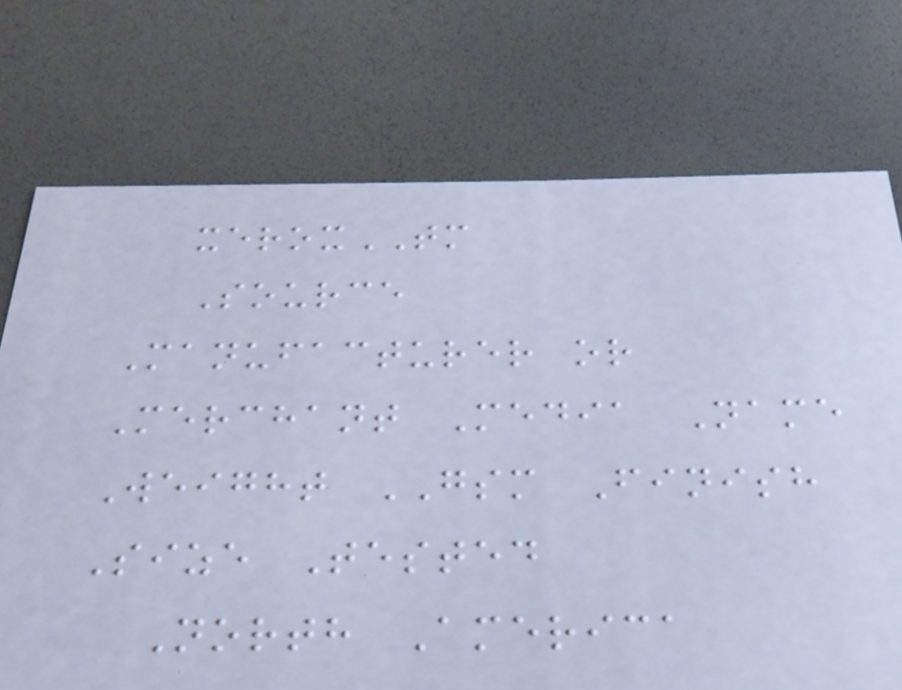xeroxTM
Source
Manufacturer or
Merchant Media Name
Weight GSM Finish
Size Tested
North America
